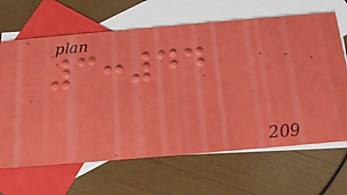3:44
